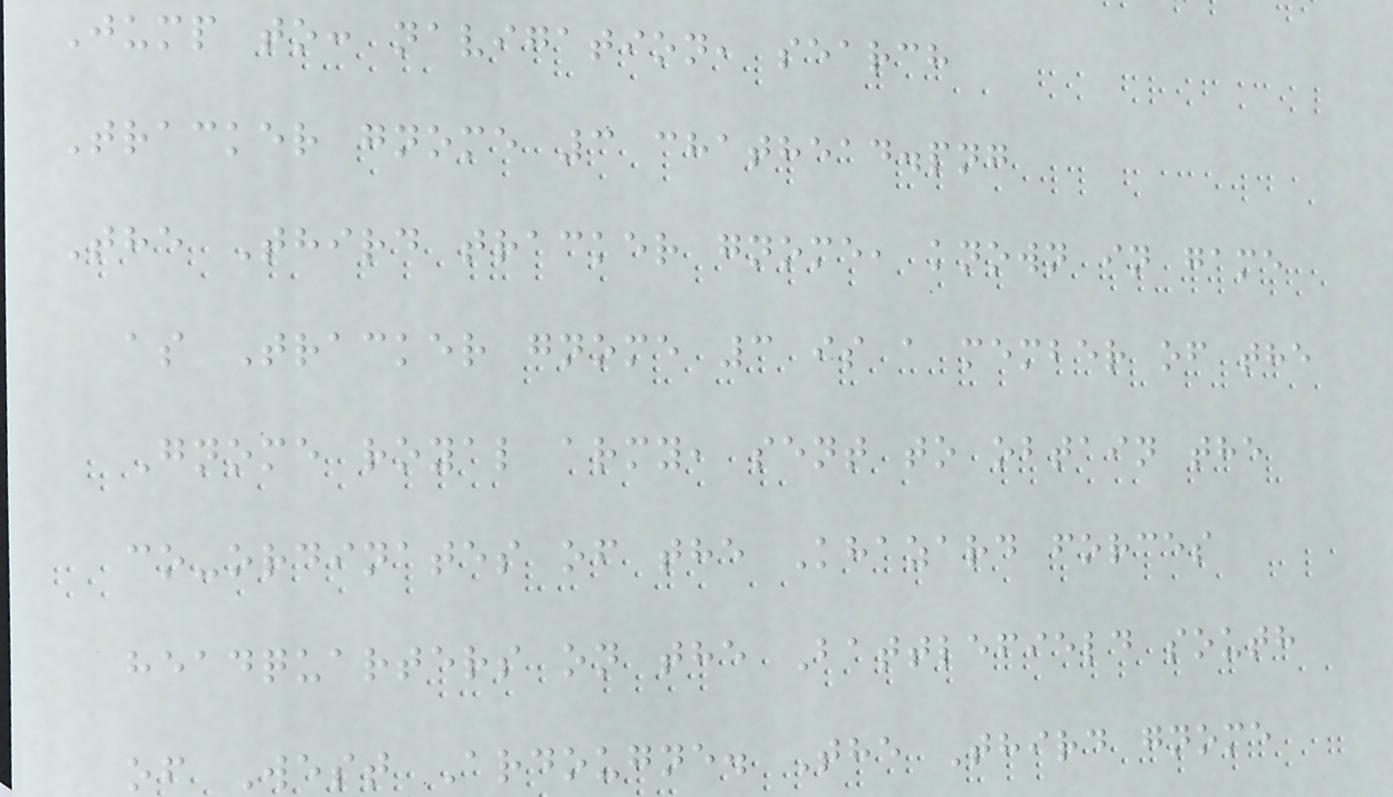Jump to: navigation, search
Tracker gnome 3 chathead.png
The Third tracker gnome, known in game
as Tracker gnome 3 is a member of the
Gnome royal army, sent to obtain the
co-ordinates of the Khazard forces
headquarters on the Battlefield south
of West Ardougne. The Third gnome
